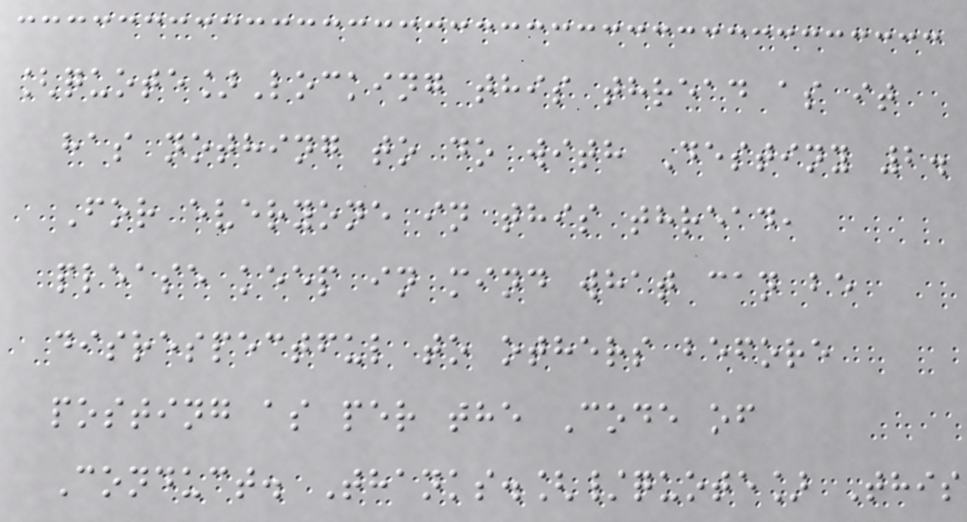[quote]Locking this thread as it
has nothing to do with Destiny 2.
For everyone in this thread,
please keep in mind what can be
disrespectful to others before
posting as per the Code of
Conduct. Thanks.[/quote] This
